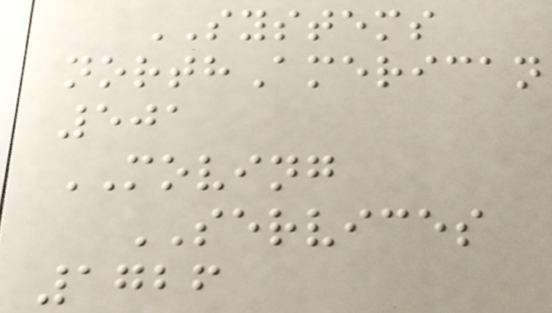SYSTEMS
northAmerican
501
MOVING
SERVICES
1726
